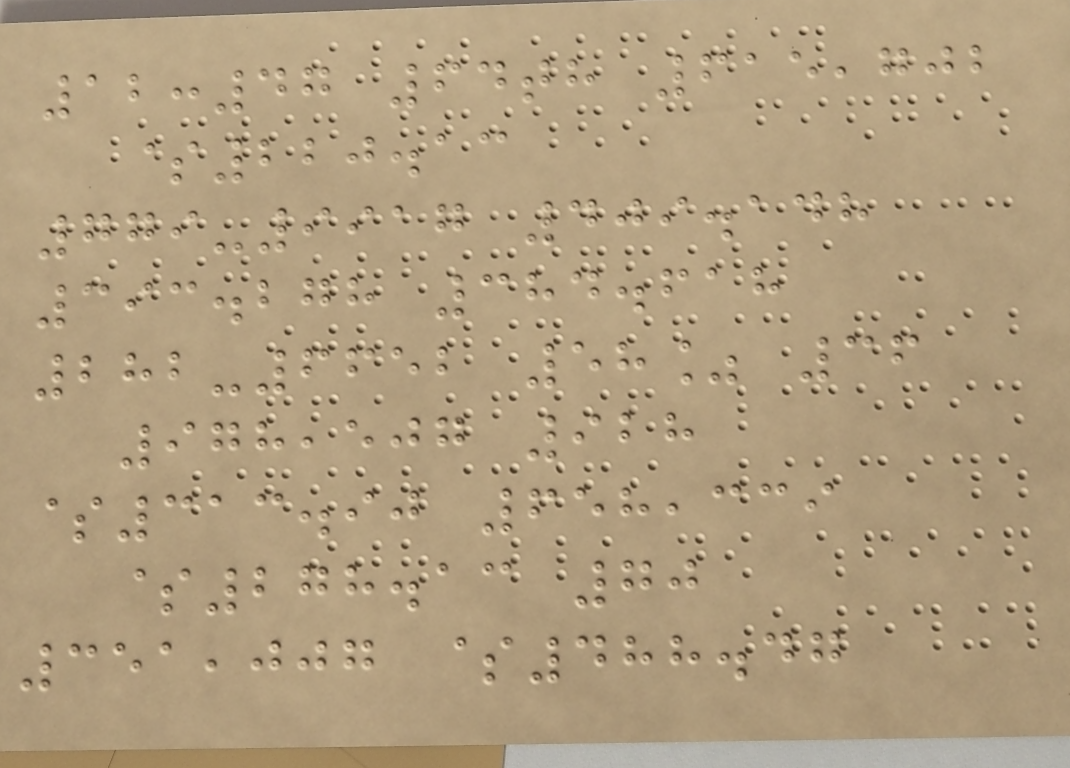12:47 64th 615,702
$220.13
779-9917 409.148
393.278 384.618
282-6652 58% 36
978,507 928
$313.90 658,339
$278.13 70
351,007 $488.47
